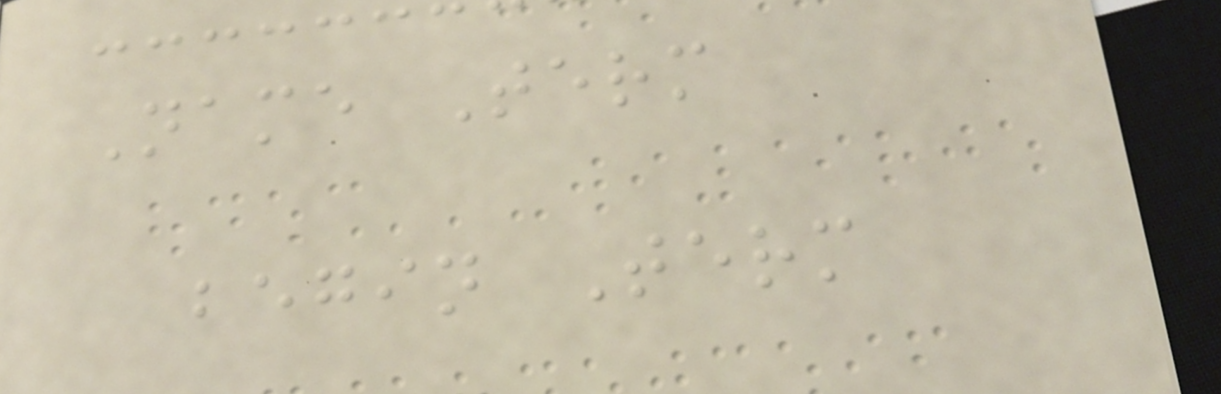Name Term
begin Term
